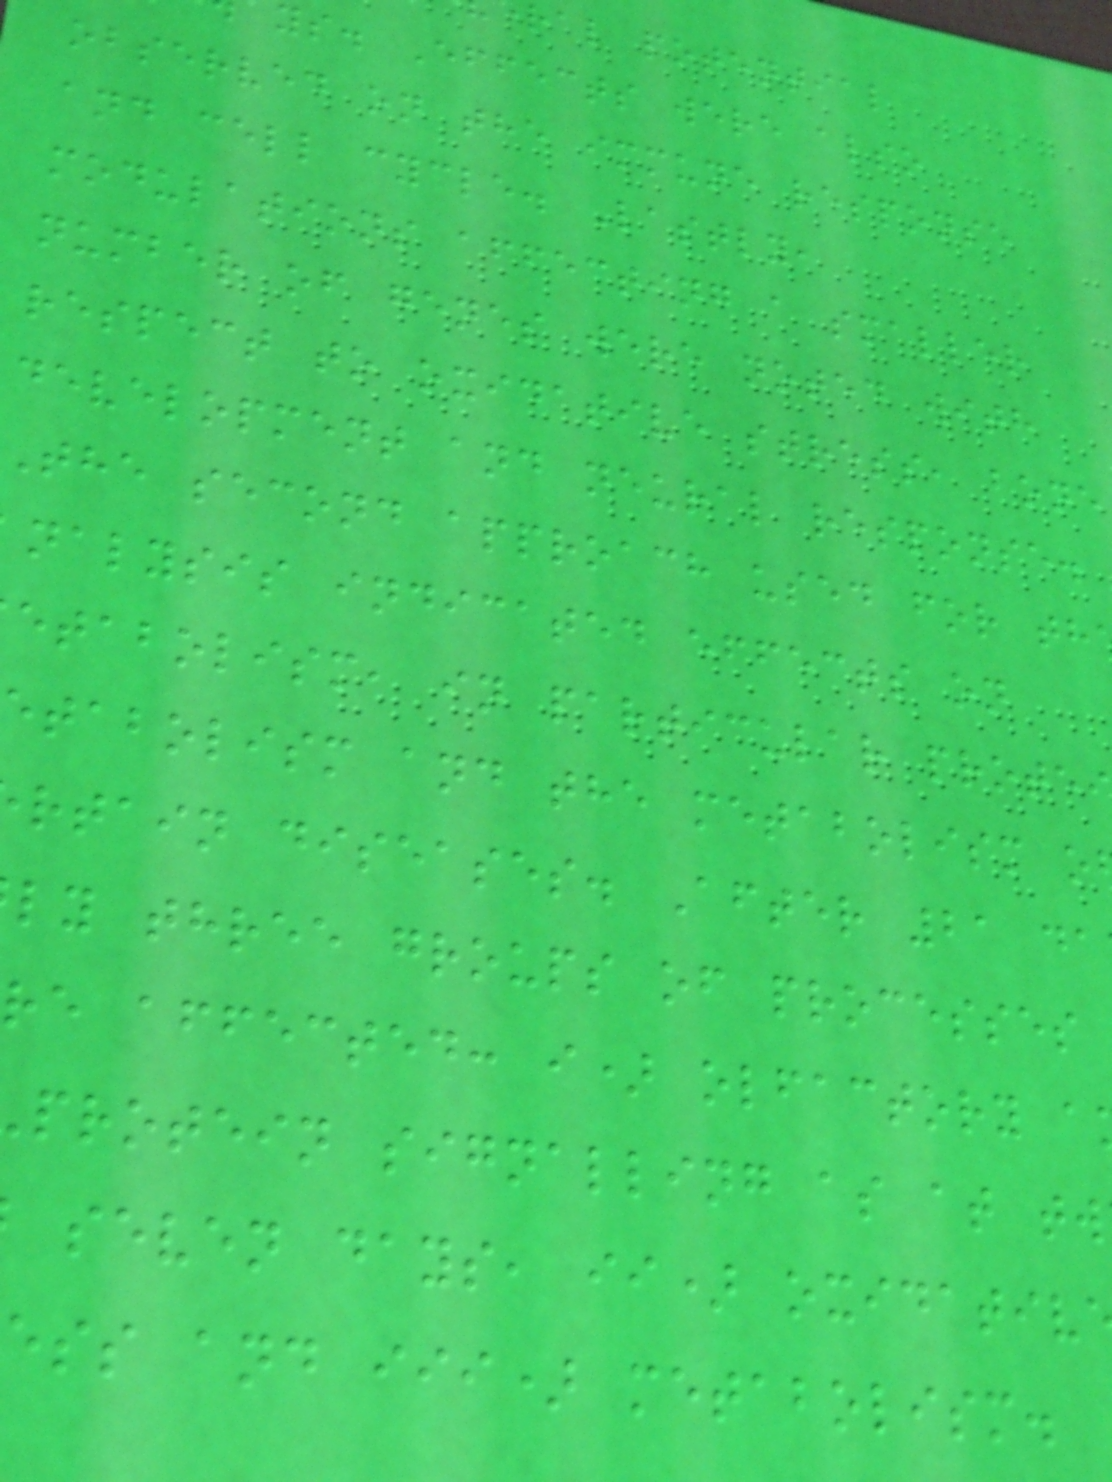ral potential
ys. Effects were also
observed on the immune response
and cell cycle. Lastly,
modulations affecting a smaller
number of genes were noted with
respect to oxidative stress, bone
development and neural response.
The second approach used for th
nalysis indicated effects on
etabolism, in particular prote
etabolism and the metabolism o
rtain diseases. After 21 da
ly three groups of processes
re affected: i) olfactory a
protein signalling as at tw
seven days, ii) oxidativ
ess and iii) metabolism.
